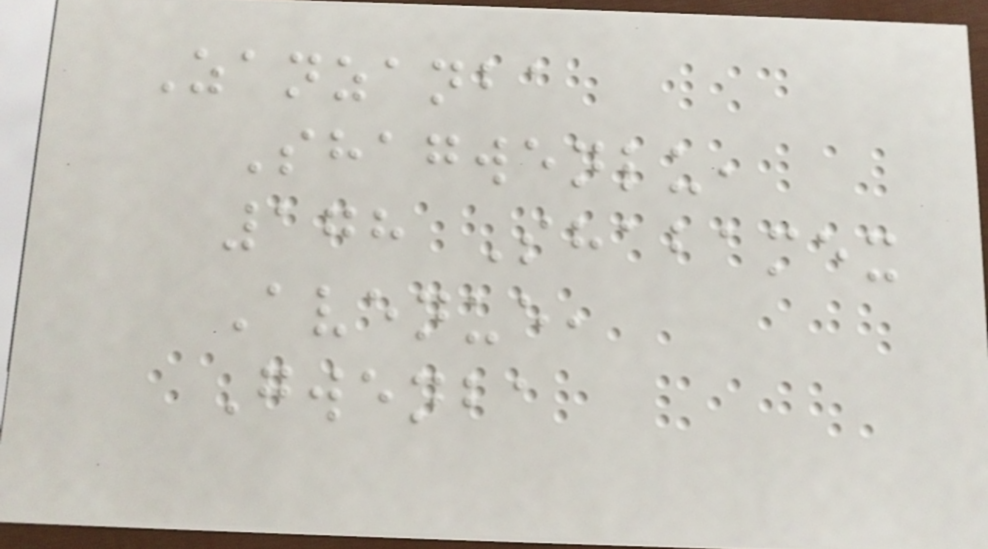Zanzanba
Shagwenlu,
178 Shabamex
Avenue,
Gwenba
